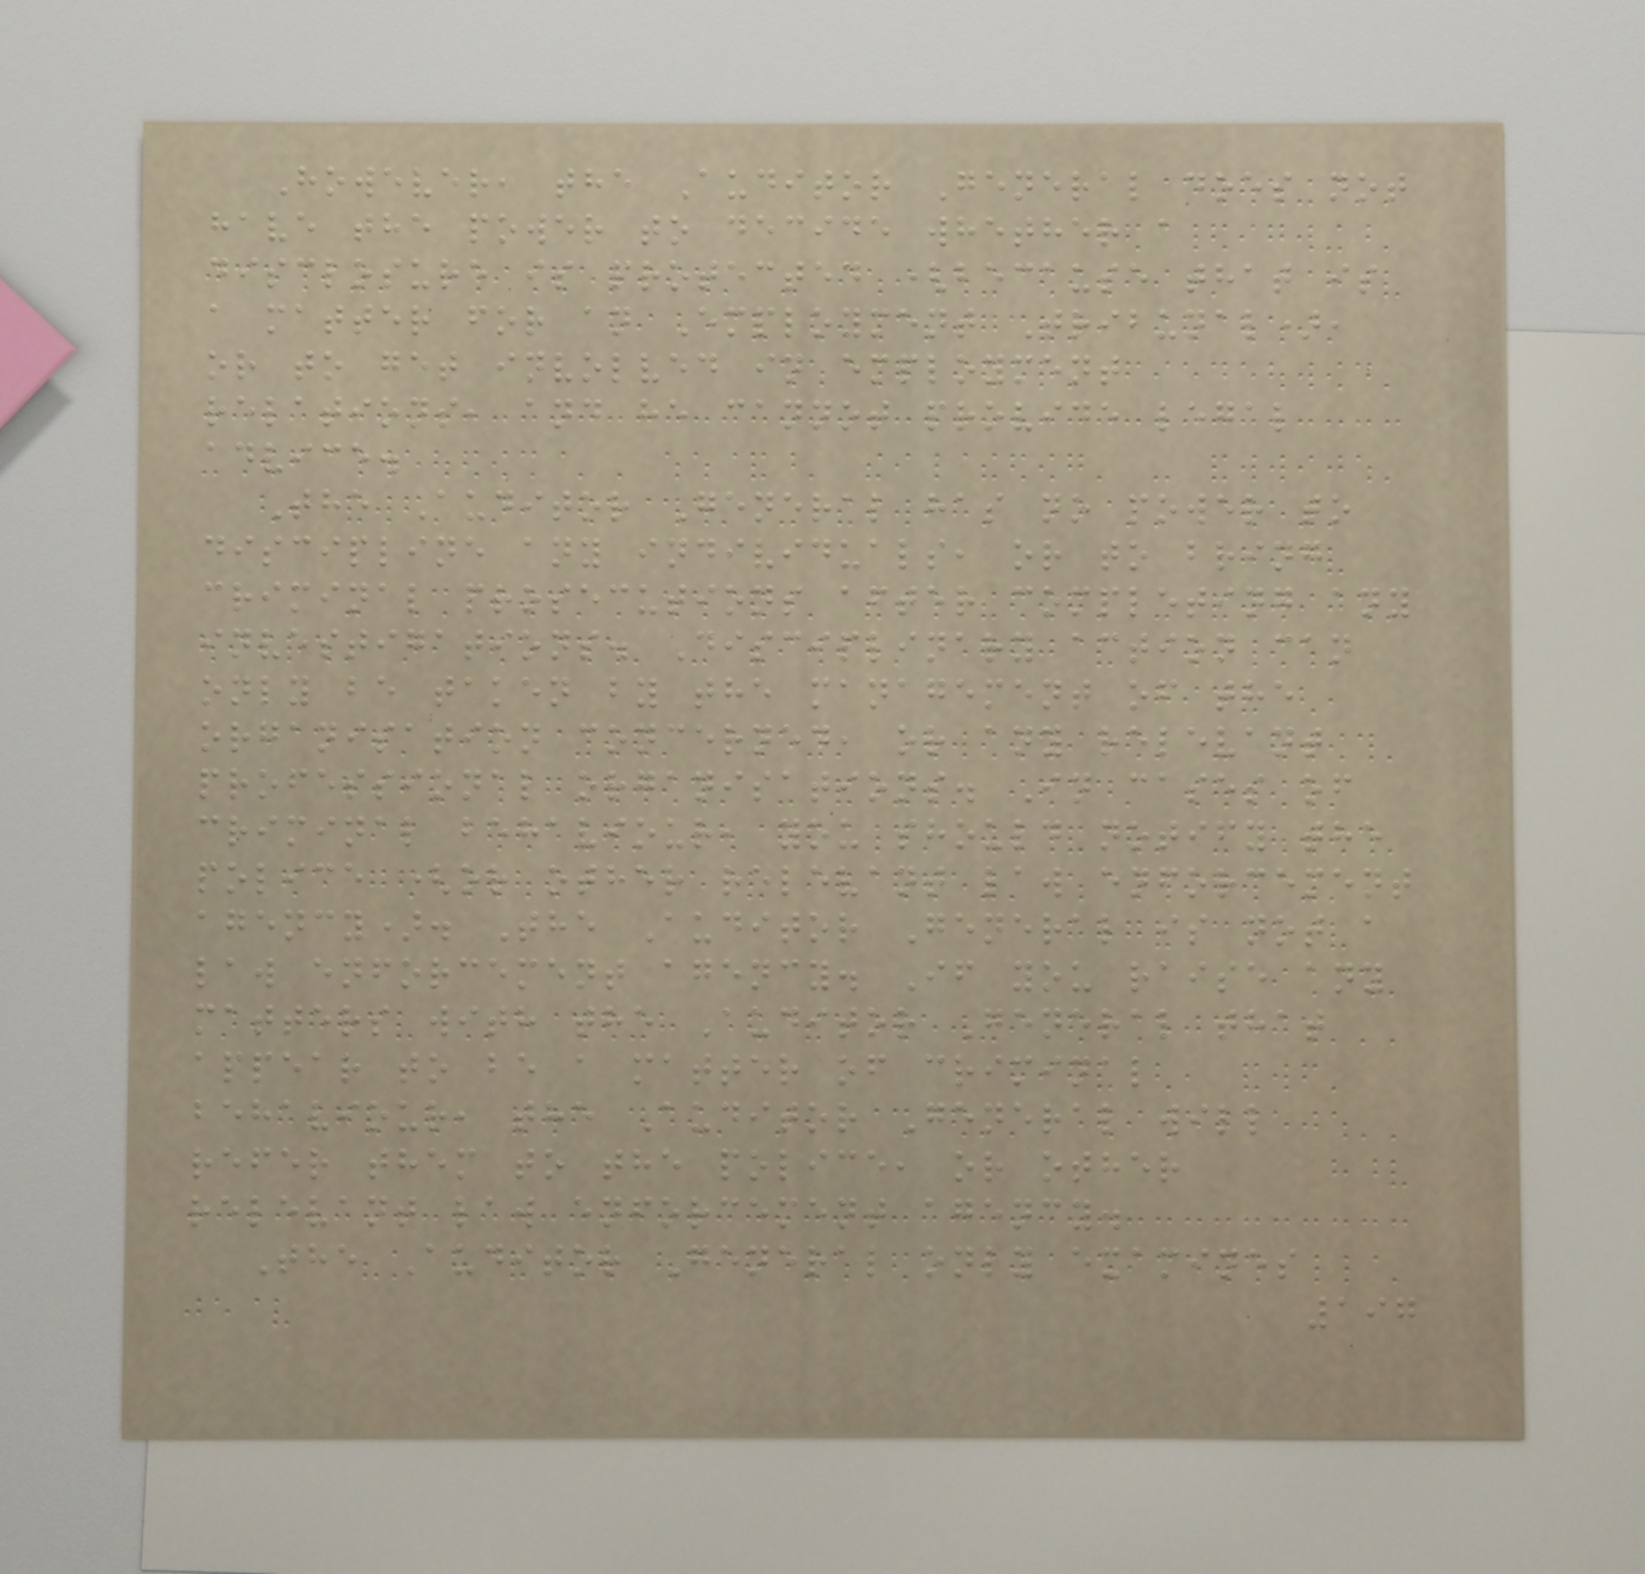However, the Auditor General does not
have the power to decide whether a
disclosure is protected (because that is
a matter for an Employment Tribunal),
or to get involved in employment
relations, and he cannot provide legal
advice.
The Auditor General has no power to
discipline any individuals, or to bring
criminal prosecutions after completing any
investigations. Disciplinary action can
only be taken by the management of the
organisation concerned, or any relevant
professional organisations. In cases of
criminal behaviour, you should notify the
police (or other relevant law enforcement
agency). The Auditor General is not a
law enforcement agency. If you raise any
matters with the Auditor General that
appear to be a matter of criminal
behaviour, the Auditor General will
refer them to the police, or other
relevant law enforcement agency.
The Auditor General only examines
197
